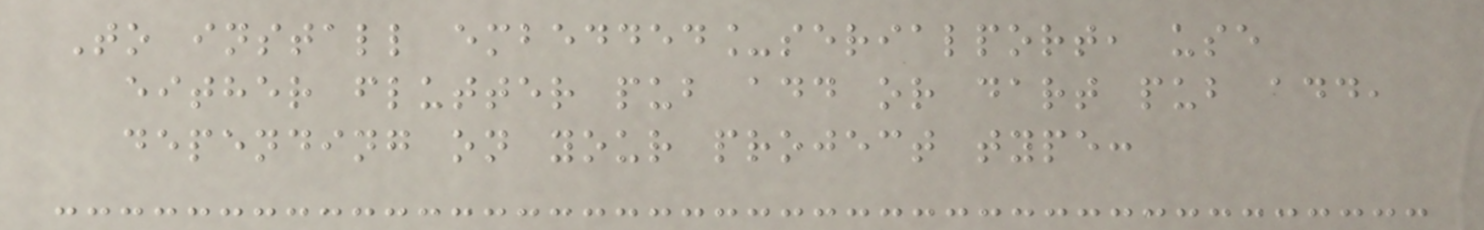To install embedded_serialport, use
either flutter pub add or dart pub add,
depending on your project type:
